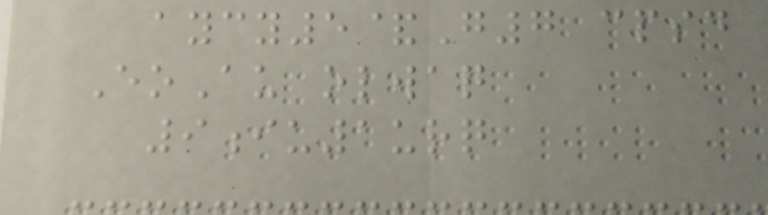aycy5&G7 cpsd
EoAu olwaq
9iu1urq
